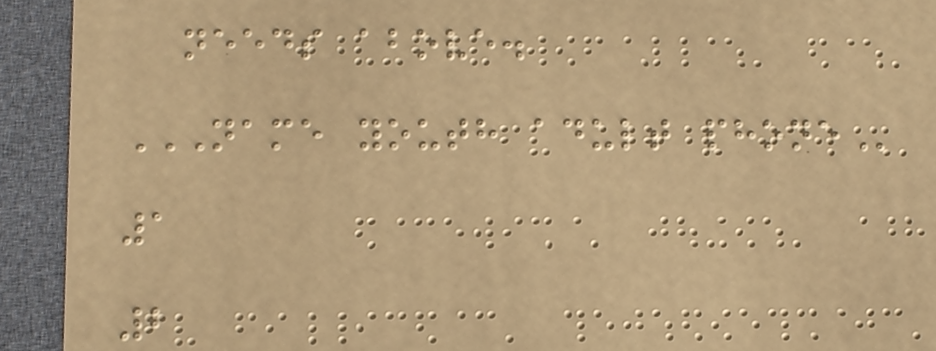needs above.
NAME YOUTH ADULT PHONE
1
2
